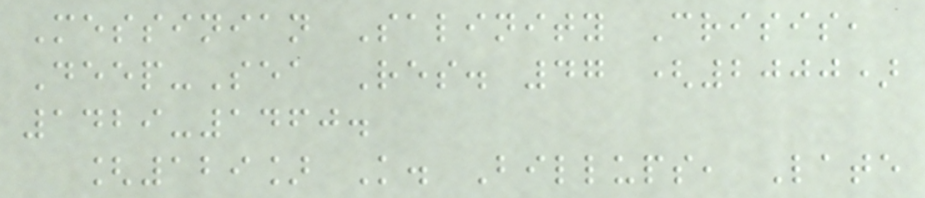Messinian Salinity Crisis,
Deep-Sea Res. 47 (2000)
1429-1460.
[129] K. Billups, Late
